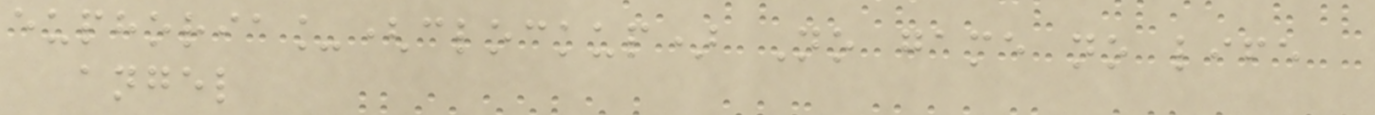euphoria_(clockup) No game no life
angel
